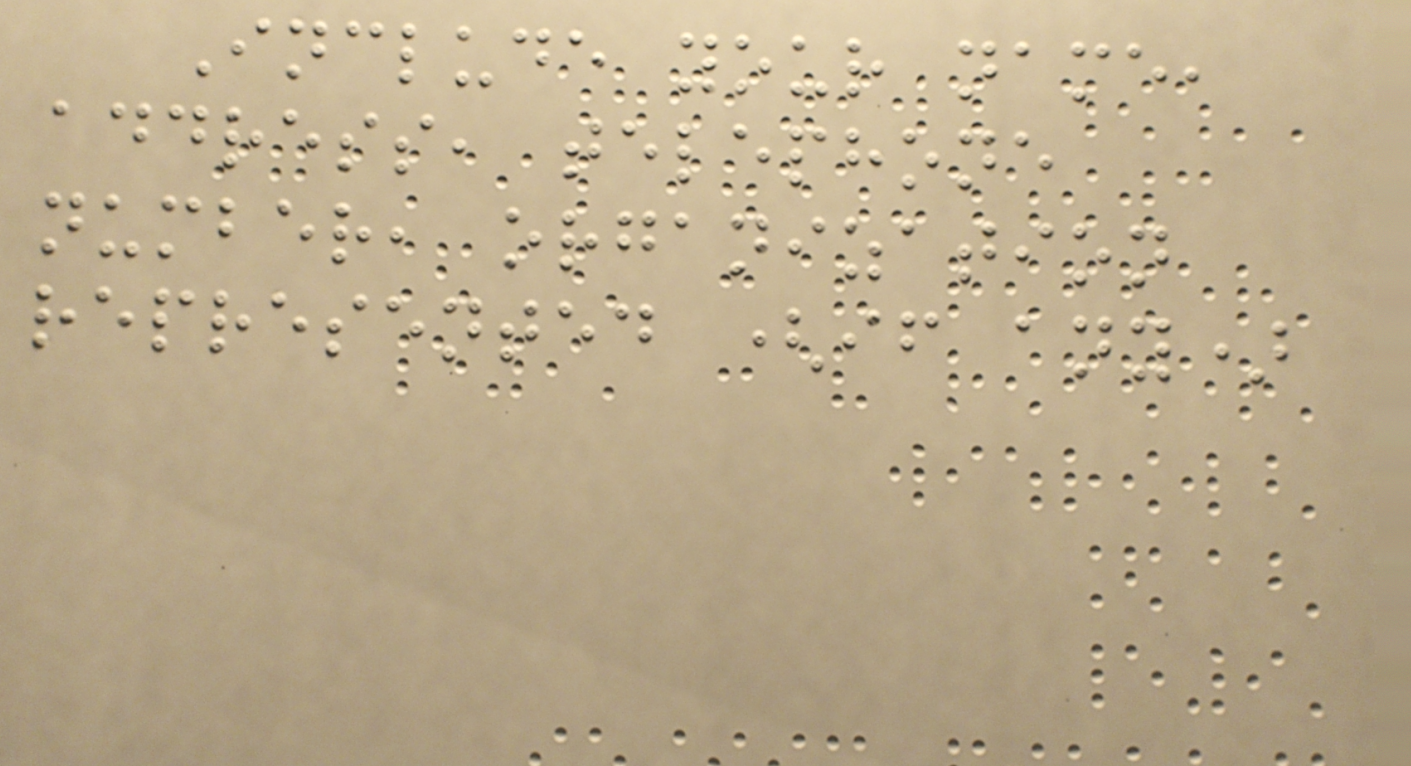Include your name,
address, telephone
number, organization
represented (if any)
